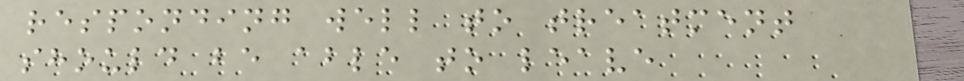responding well to treatment
should be able to leave
